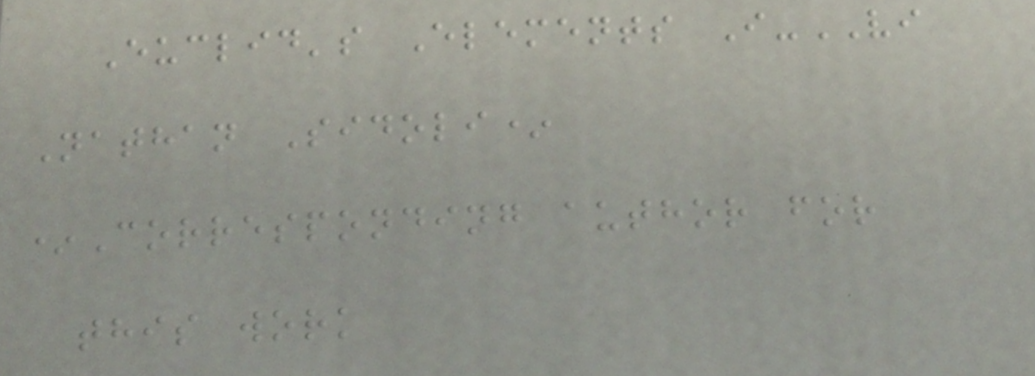Euclid's Elements I-VI
Nathan Sidoli*
*Corresponding author for
this work
